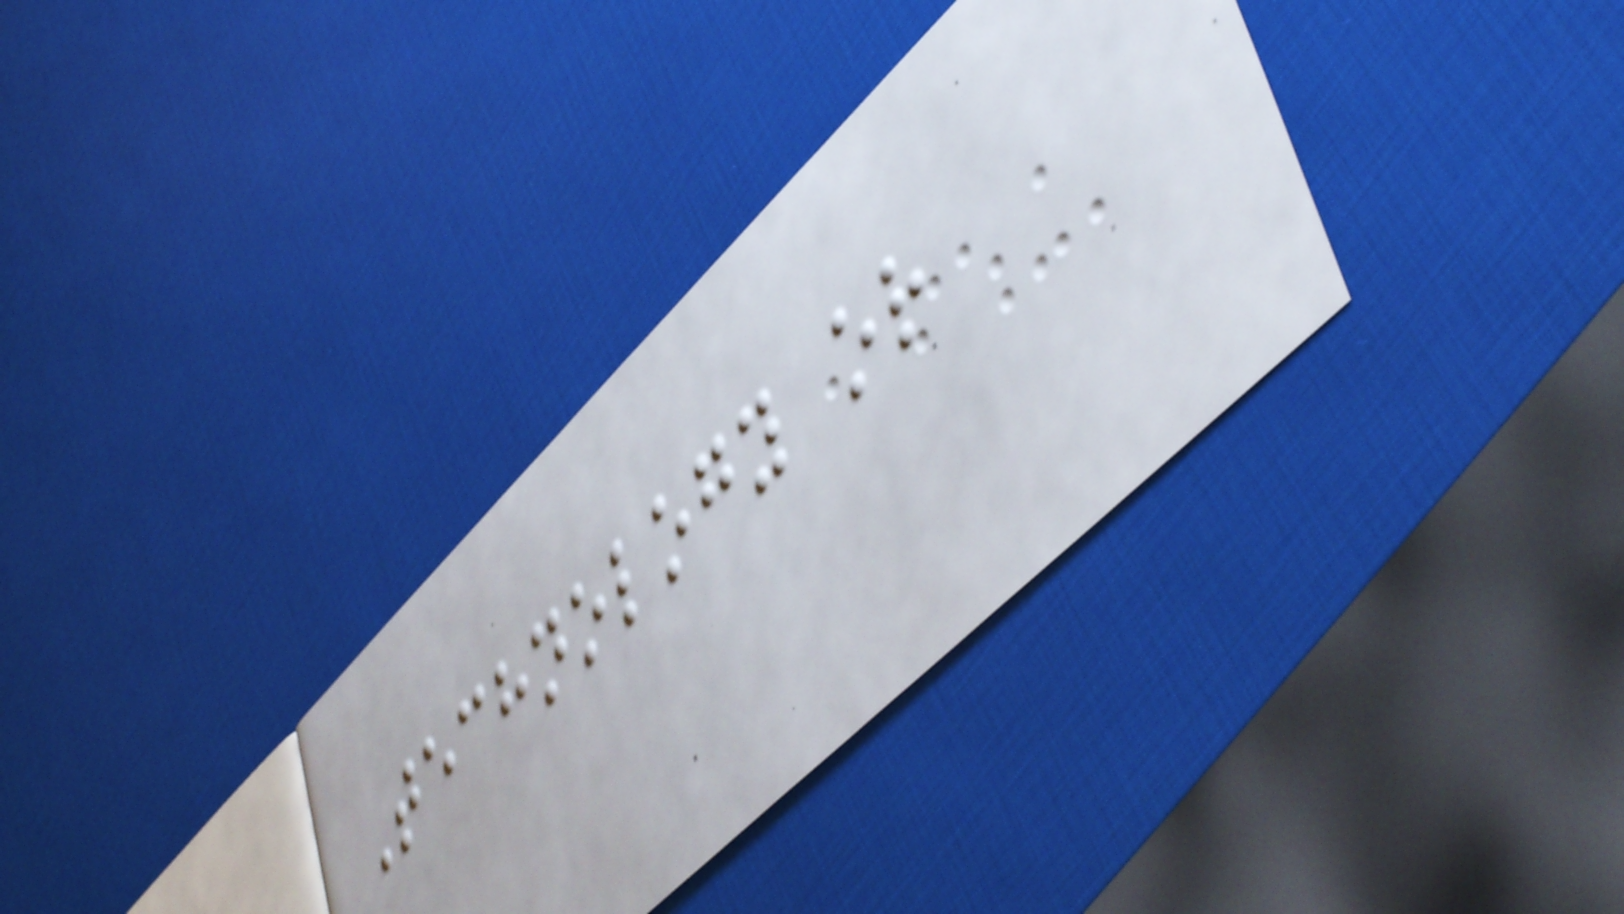Technology or
